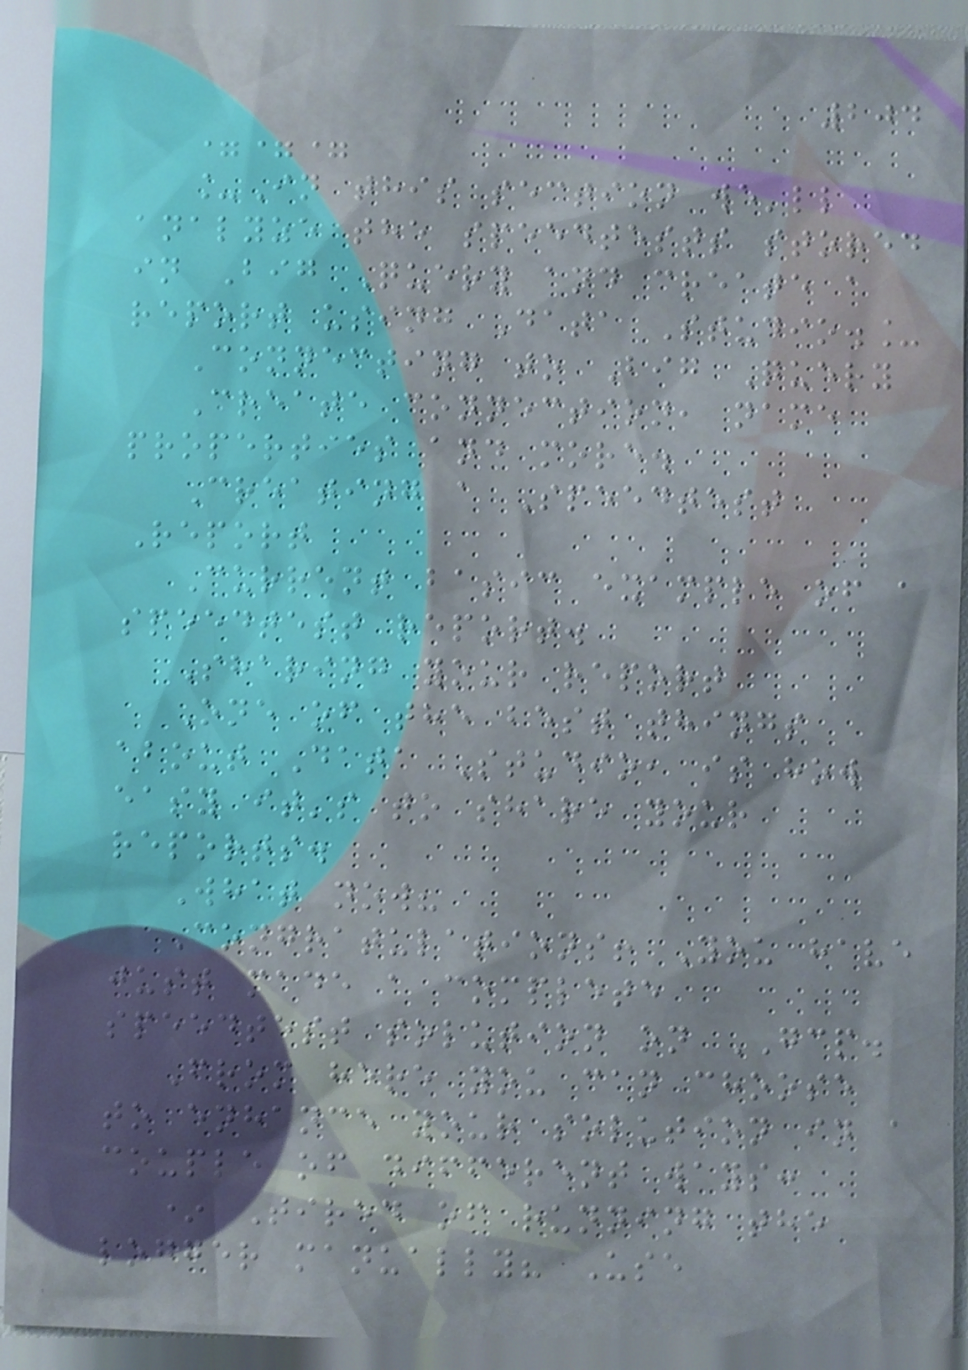204
===
_In this section we'll
analyze the speedtests stored
in Big Query and create a
report using Data Studio._
Connecting to Big Query
Create connection, name
properties and more.
Creating a Speedtest
Report
Current basic example of a
speedtest report.
Sharing your report
One of the best things
about Data Studio, is how
easy it's to share your
reports.
What now?
Congratulations! You have
just made a complete
speedtest solution on GCP.
From here you can choose
to enhance your solution in a
couple of different ways:
* Tired of running the
logger manually? Use
